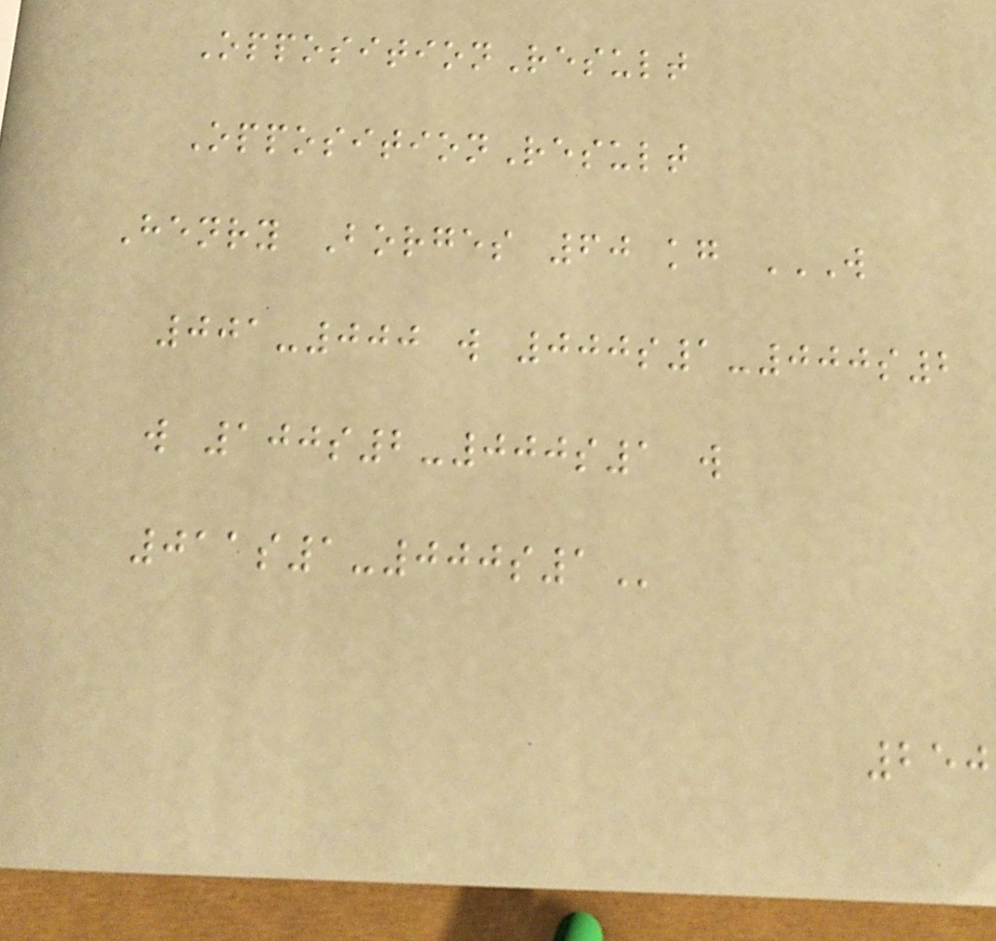OppositionResult
OppositionResult
Henry Borges 60 kg W
001-000 W 000S1-000S2
W 100S2-000S1 W
011S1-000S1
250
